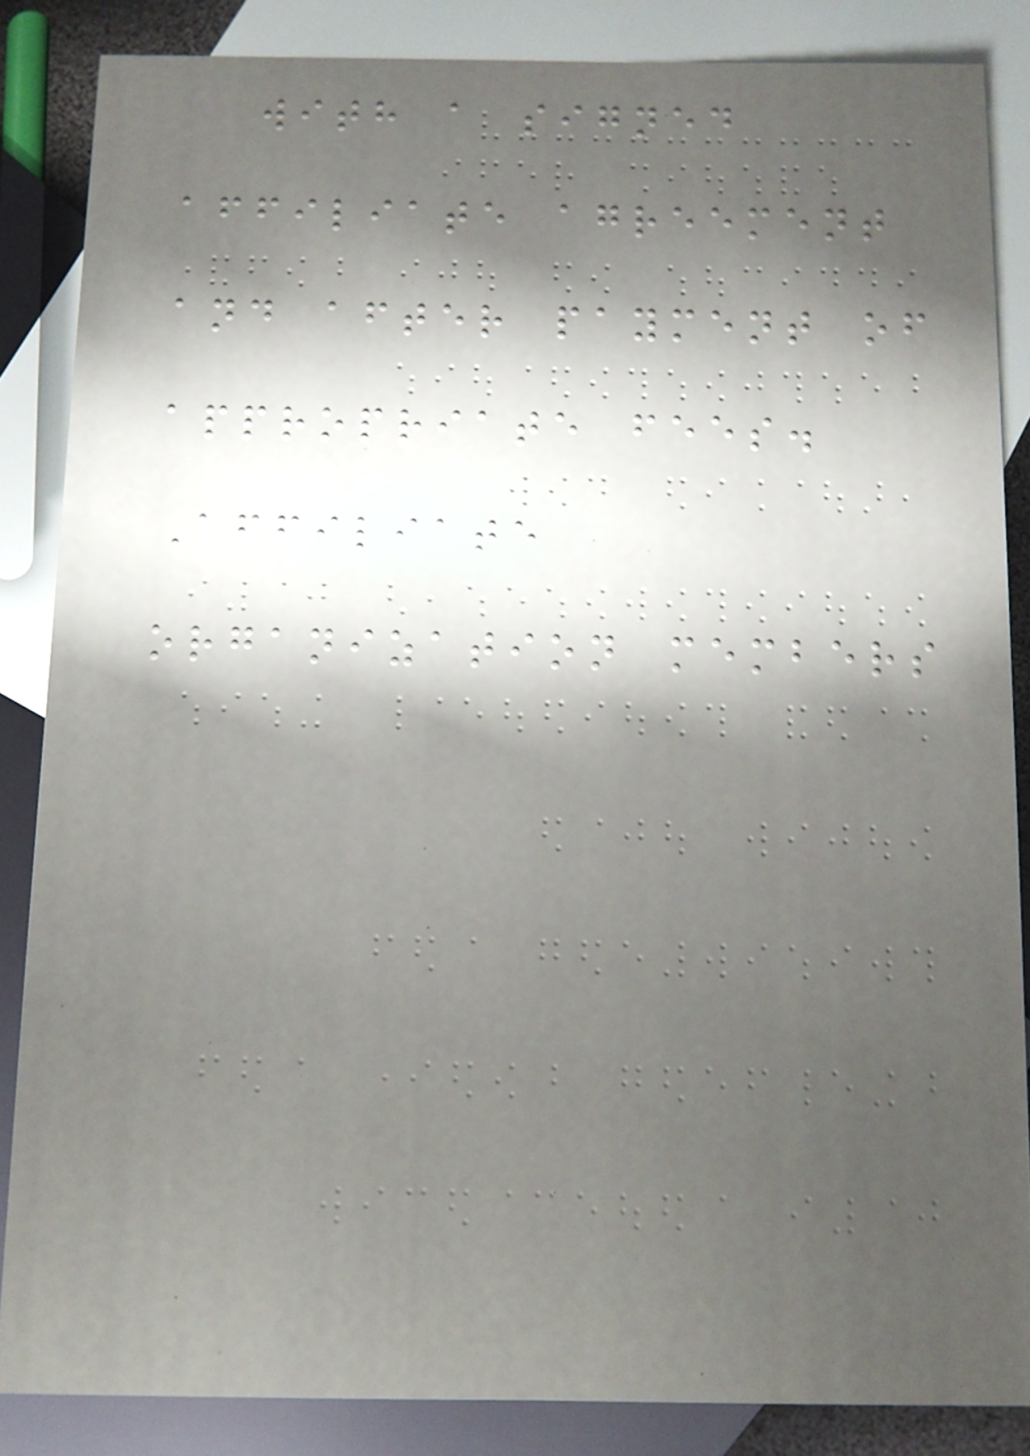with a signed
affiliate agreement
and after payment of
appropriate fees.
Affiliate
organization members
